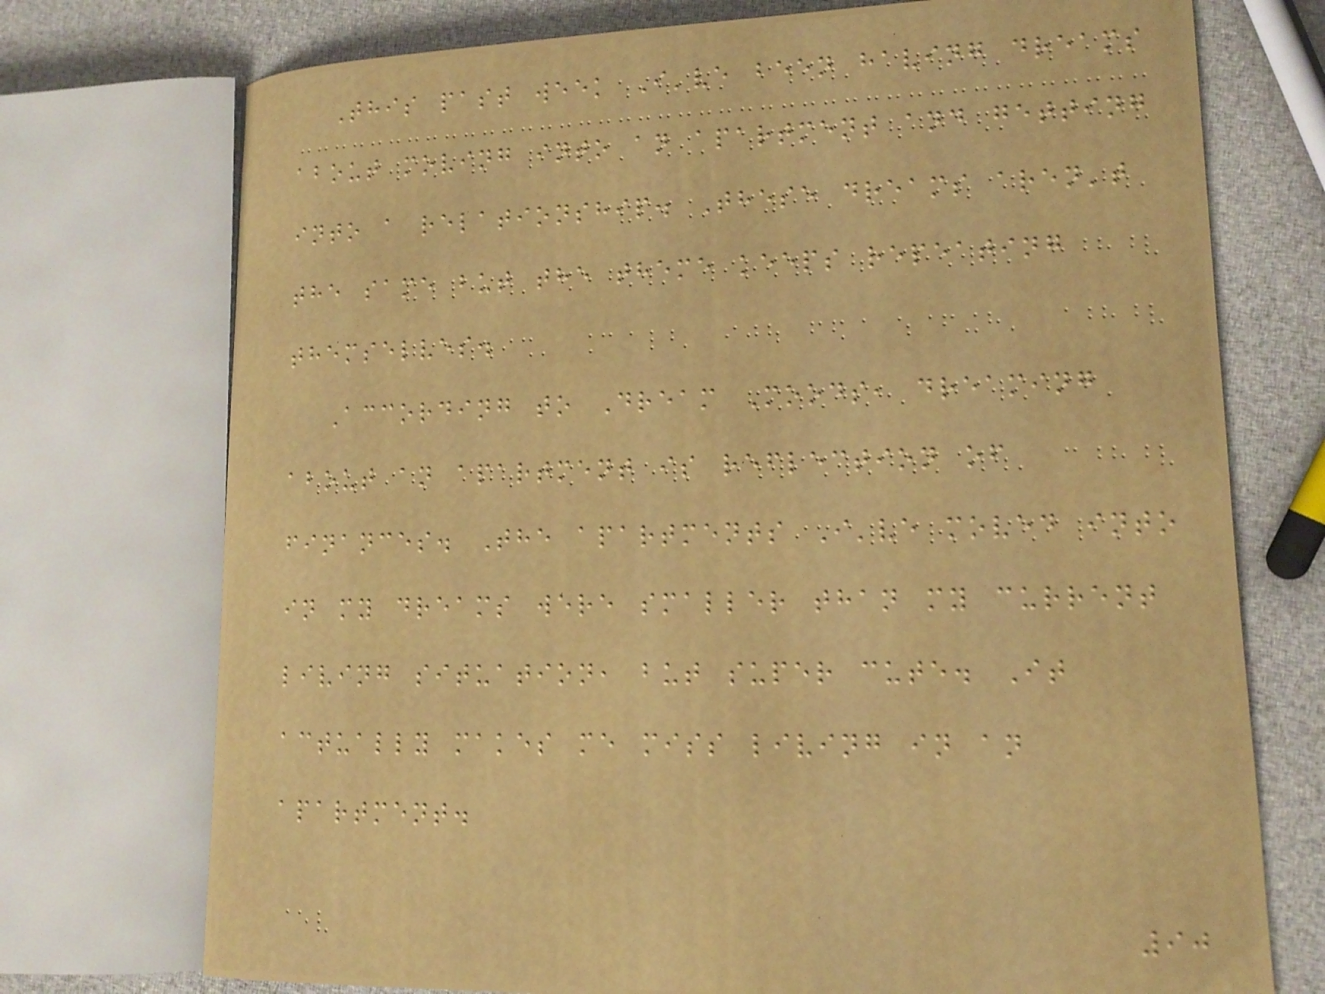This past week I've been having dreams
about moving into an apartment and getting
into a relationship. These dreams aren't
the same but the theme keeps repeating
themselves.
According to Dream Moods, dreaming
about an apartment is reflection of
finances. The apartments I've moved into
in my dreams were smaller than my current
living situation, but super cute. It
actually makes me miss living in an
apartment.
90
